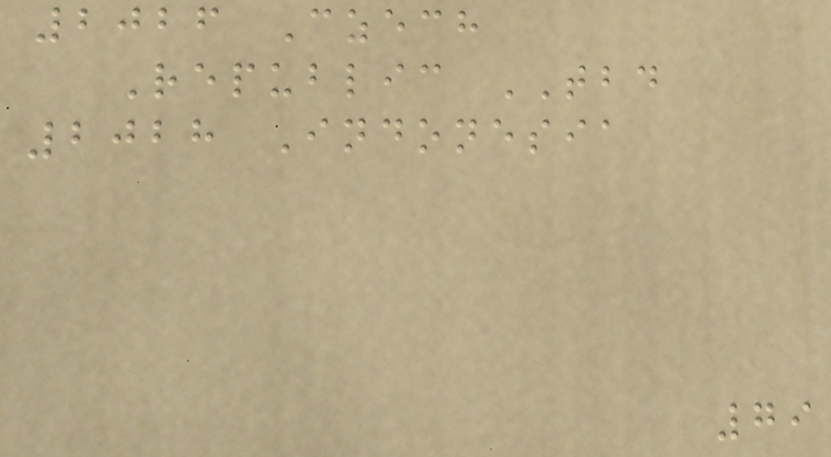2026 Czech
Republic TBD
2028 Indonesia
79
